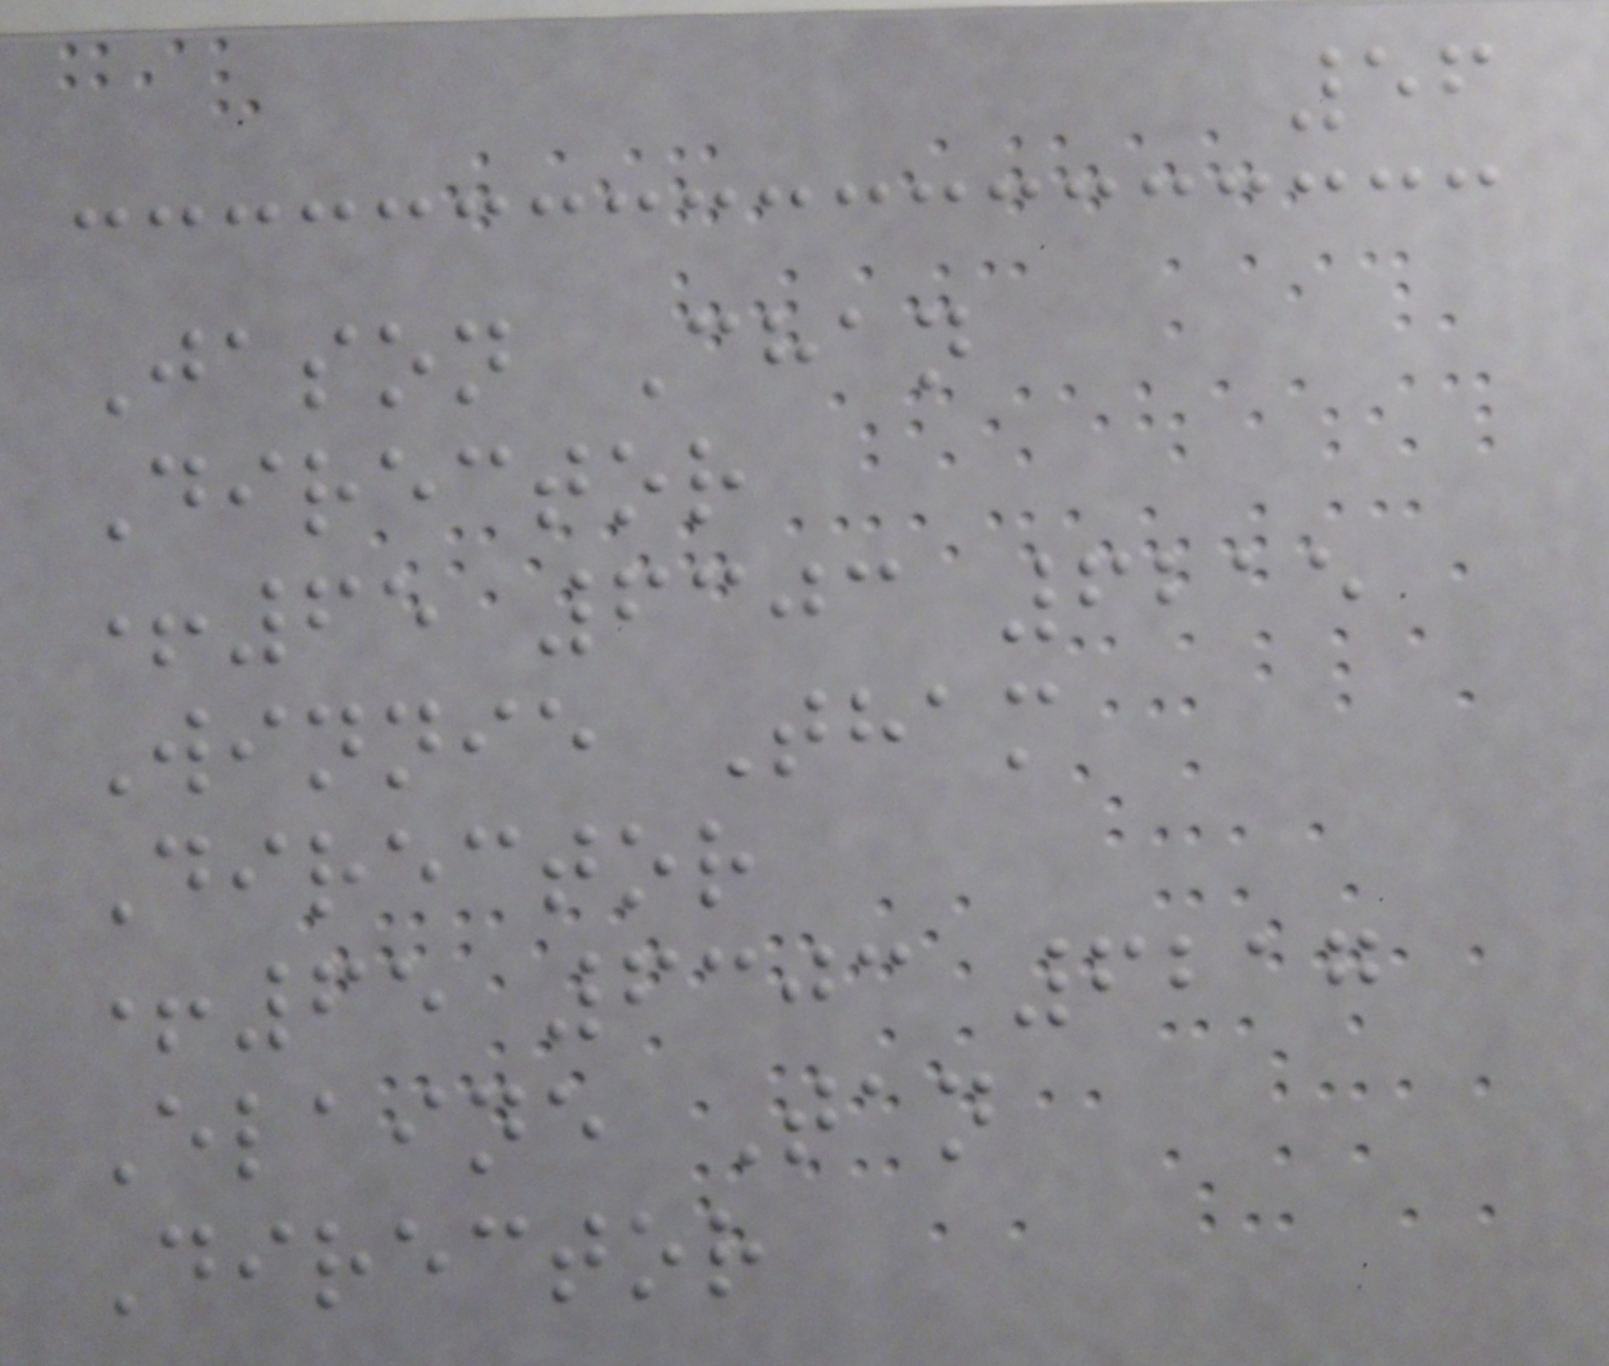56
Jason Chan
Director
+65 6303 6215
Winnie Tham
Director
+65 6303 6217
Elaine Tan
Director
